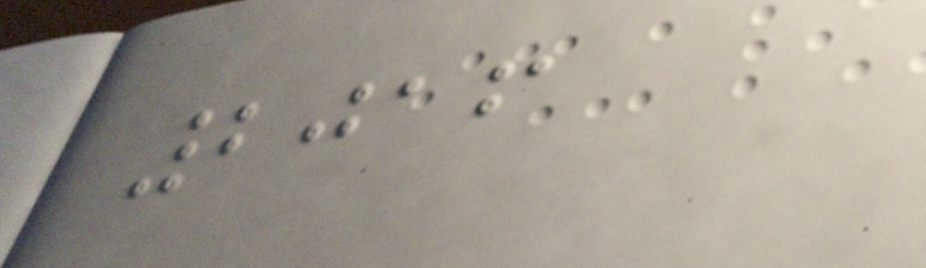2016
